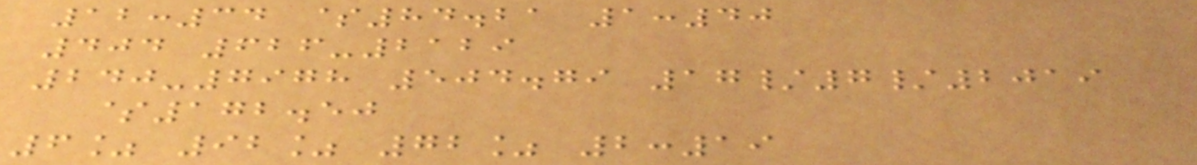12:34 $84.21 1:40
404 626-2129
240-7978 504.79 17/7/2019
$172.50
6% 92% 72% 2:19
